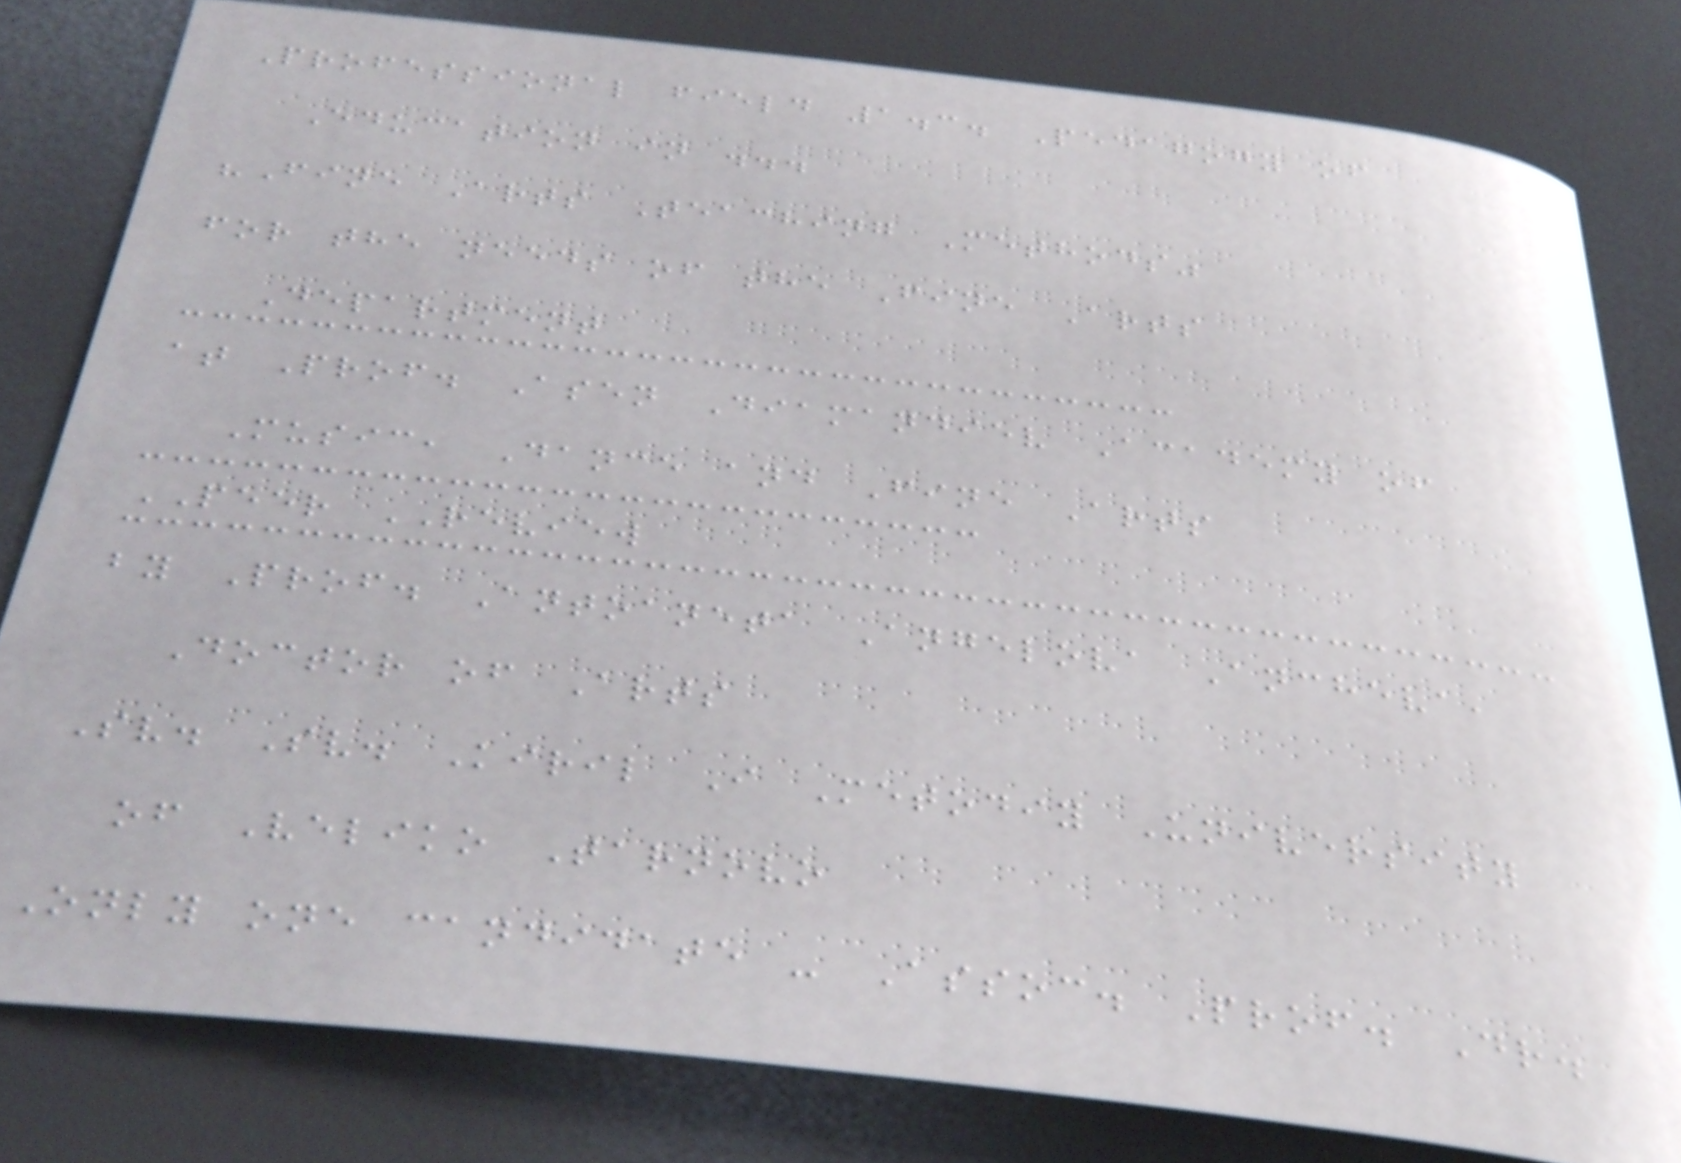Professional field 1.3. Pedagogy of
Education in ...
"Fine Arts Teaching Methods"
for the needs of the Fine Arts
Department
at Prof. Asen Diamandiev Academy of
Music, Dance and Fine Arts
PEER REVIEW
by Prof. Antoaneta Angelova Ancheva,
Doctor of Arts
Sv. Sv. Kiril I Metodiy University
of Veliko Tarnovo
Only one candidate - Assoc. Prof. Dr.
